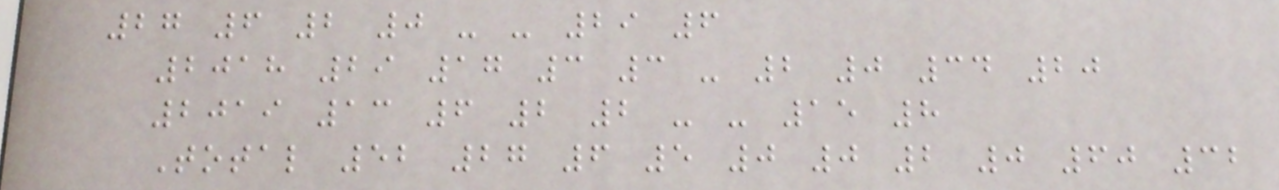27 6 2 0 - - 29 6
2018 29 17 3 3 - 2 0 34 20
2019 13 6 2 2 - - 15 8
Total 52 27 6 5 0 0 2 0 60 32
